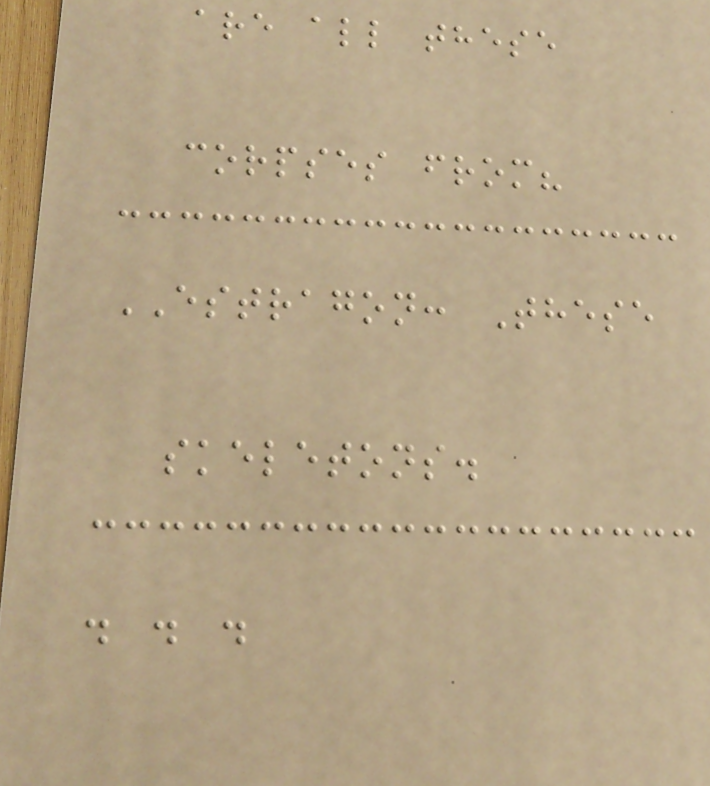are all these
corpses from?
ESTRAGON: These
skeletons.
. . .
